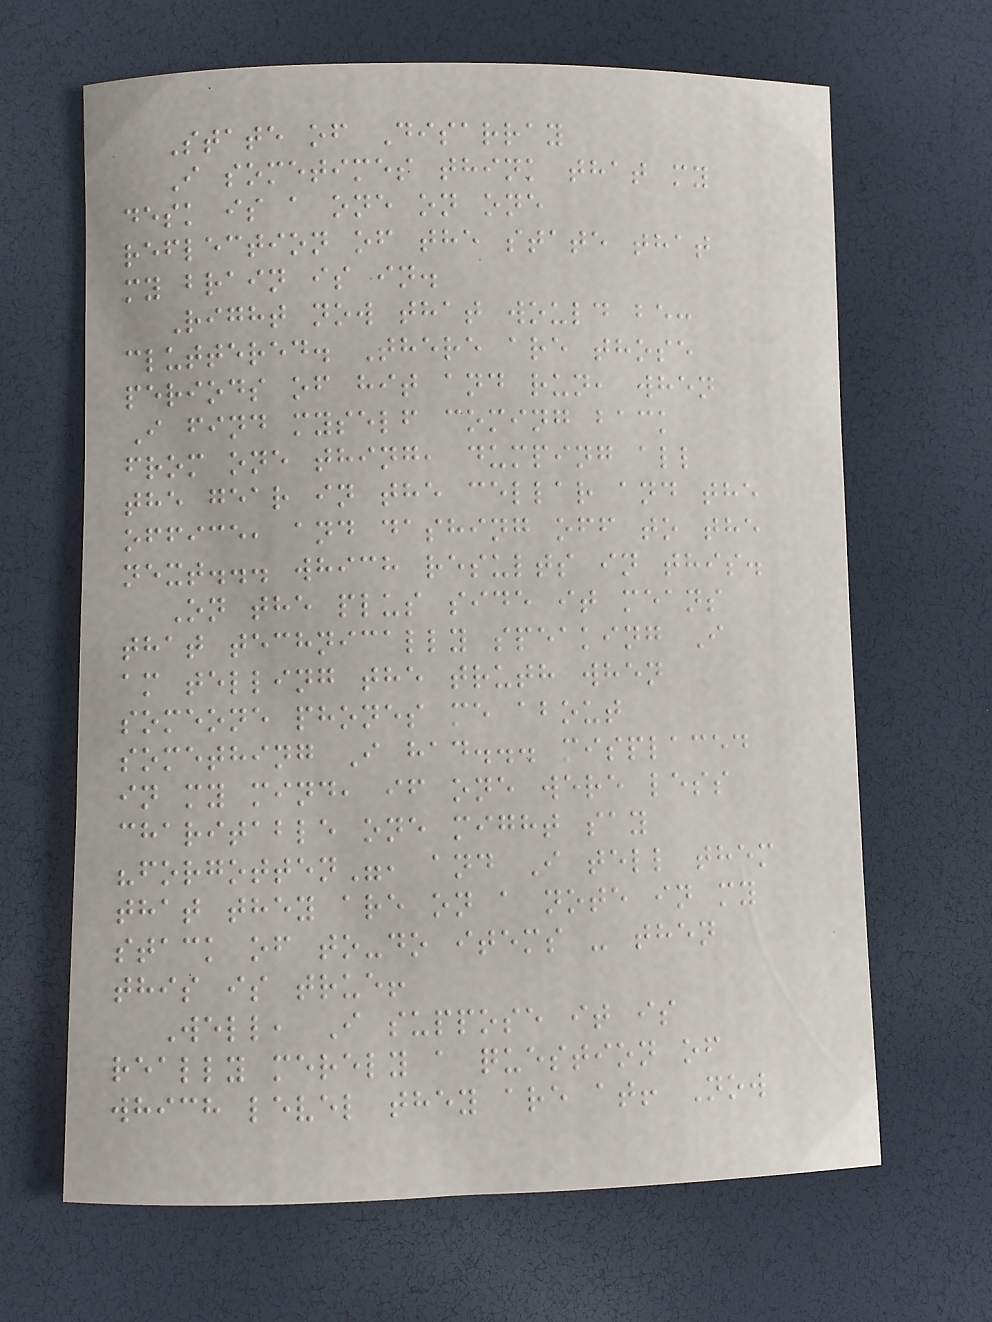State of Disarray
I sometimes think that my
desk is a one on one
reflection of the state that
my brain is in.
Right now that would be:
cluttered. There are those
periods of hit and run, when
I find myself coming back
from one thing, dumping all
the gear in the cellar and the
office, and dashing off to the
next... which results in this.
On the plus side it means
that technically speaking I
am telling the truth when
someone phones me about
something I had... misplaced
in my mind, if one were less
charitable one might say
"forgotten", and I tell them
that they are on a note in my
stack of to-do items - then
this is true!
Well, I suppose it is
really merely a question of
which level they are at! Now
